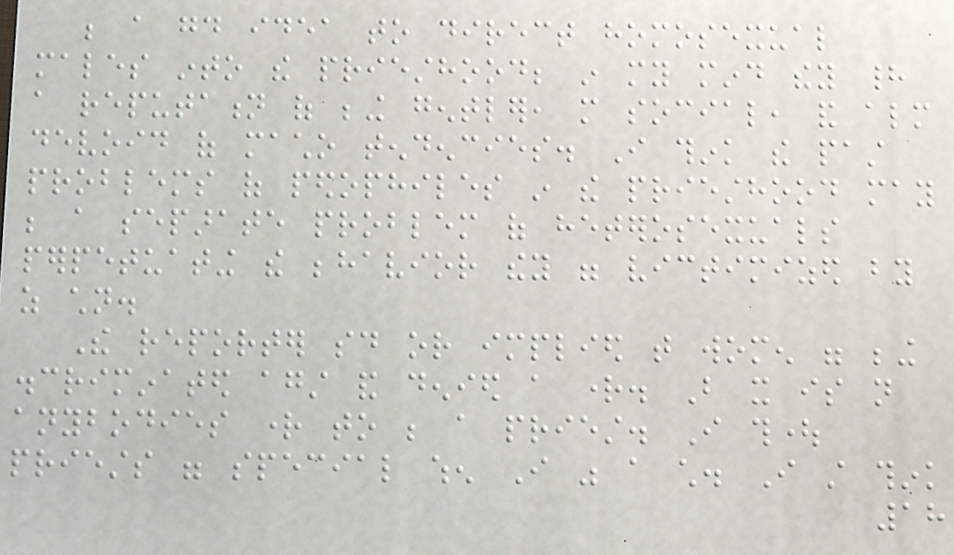be a good idea to direct homosexual
males into the priesthood; in my mind they had
a reputation of being gentler, more social, and almost
devoid of macho tendencies. I think the past
problems of pedophiles in the priesthood may
be a separate problem of heterosexuals
perpetuating the behavior they were victimized by
as children.
The reporter said or implied that women were being
discriminated against and denied a right. But it is not
anybodies right to be a priest. I thought
priests were special when I was a child. I still think
18
